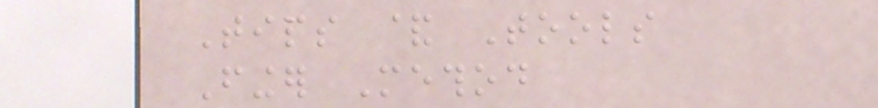Tips & Tools
Finger Method
